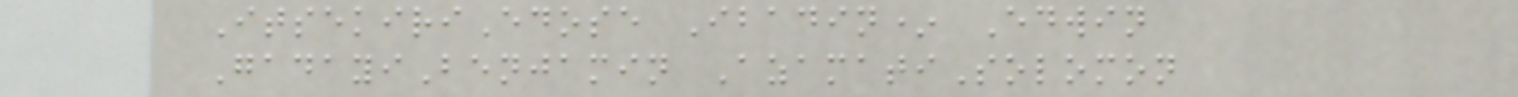ItsekiriEdose Ibadin* Edwin
GadayiBenjamin AzamatiSolomon
